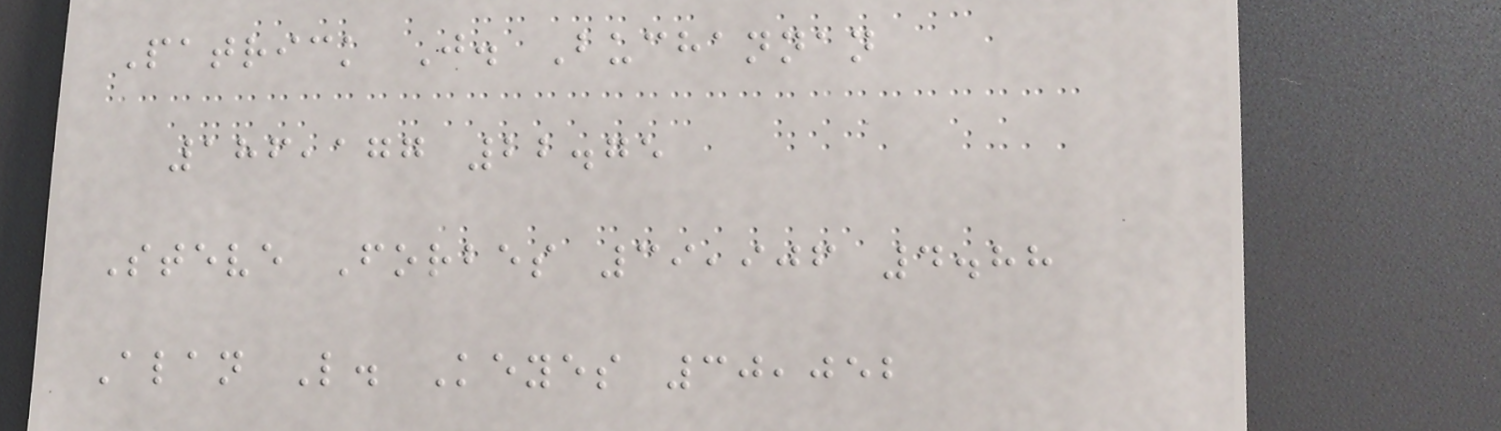Patrick J. Buchannan
186,177 22.75
Steve Forbes 39,906 4.88
Alan L. Keyes 30,052
